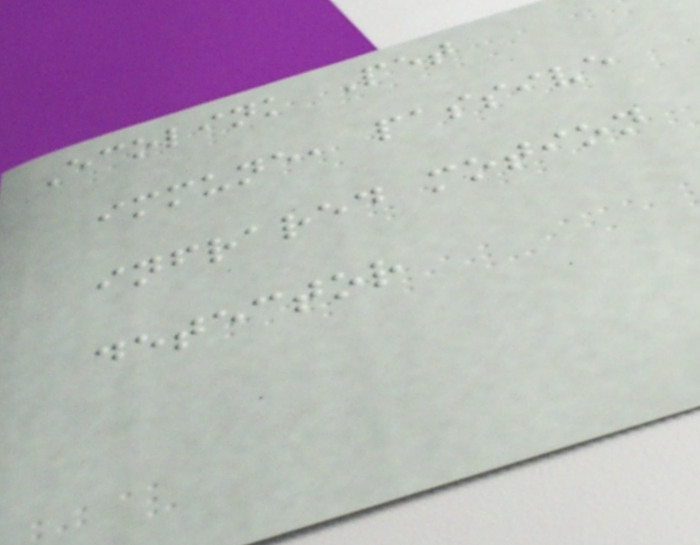Ecolink Pet
immune, passive
infrared motion
detector
